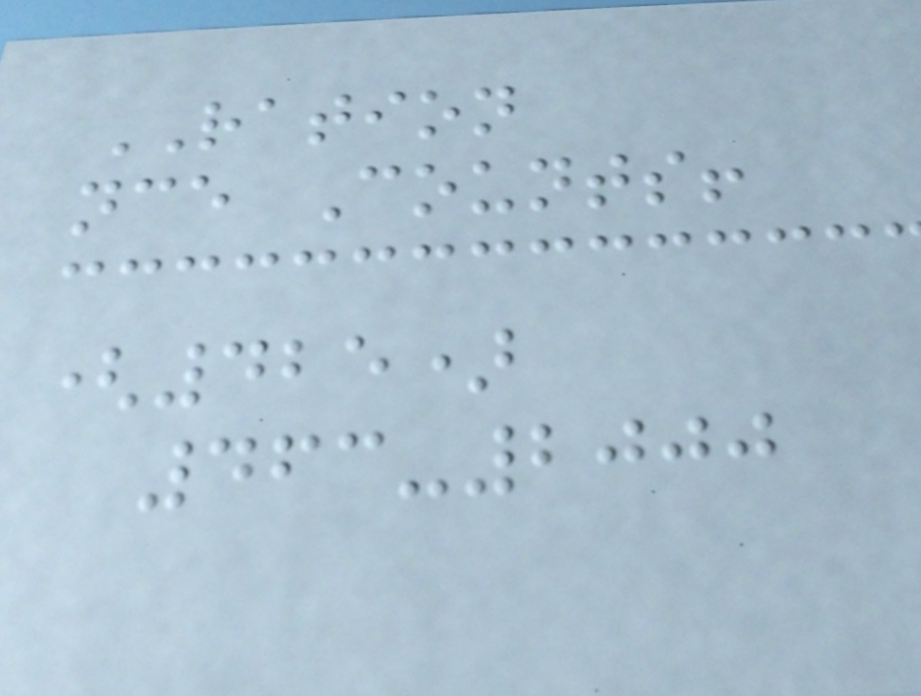RATION
nce Counts!
(425)
463-2000
